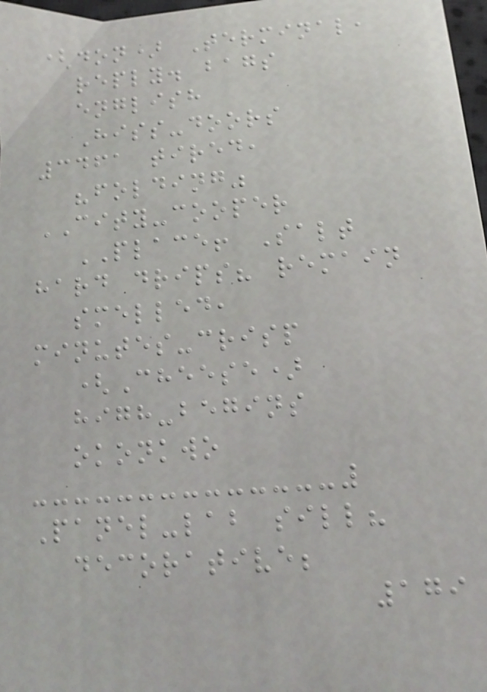(don) Terminal,
reply. bags
english
Hiss-doors
3461 tired,
"folding"
CITY-cooper
PLACE! Salt
hard drips? remain
smelled,
minutes-crisp
(Cheese)
high-begins
okonkwo
Panel-lab sill?
decorative;
179
